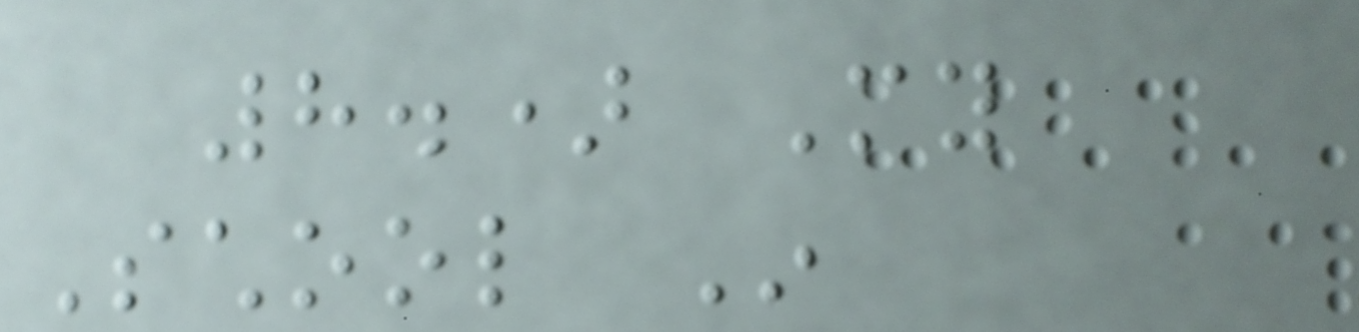8.) My
School In
